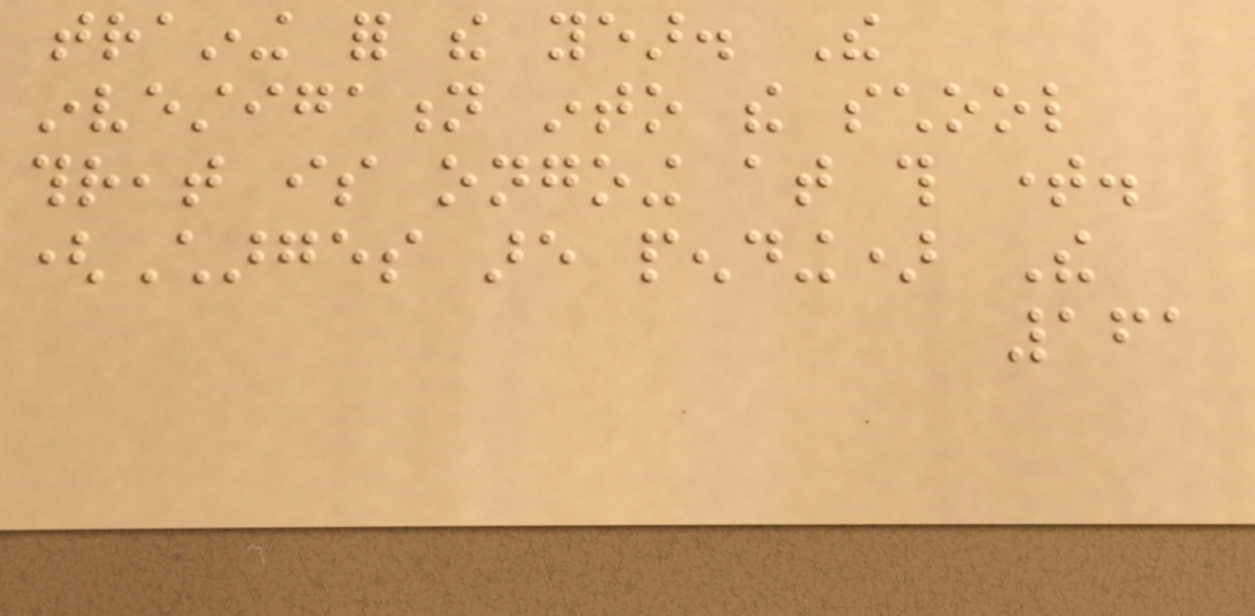training for the year. The
investigation into the school
threat is ongoing at this time.
(Charges are pending) The
161
